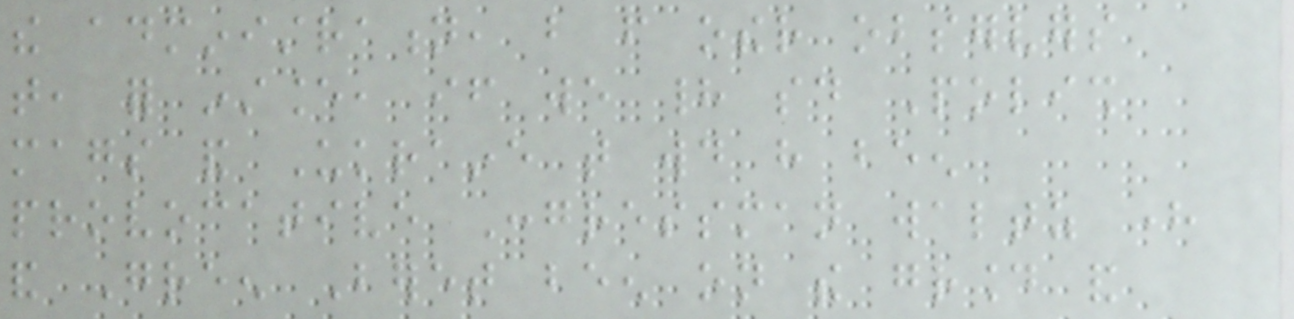the administration, but from other observers
that, for instance, if we had said Polish
mags and Ukraine that would have been
provocative Congressman waltz here
and Green Beret been on the ground and
